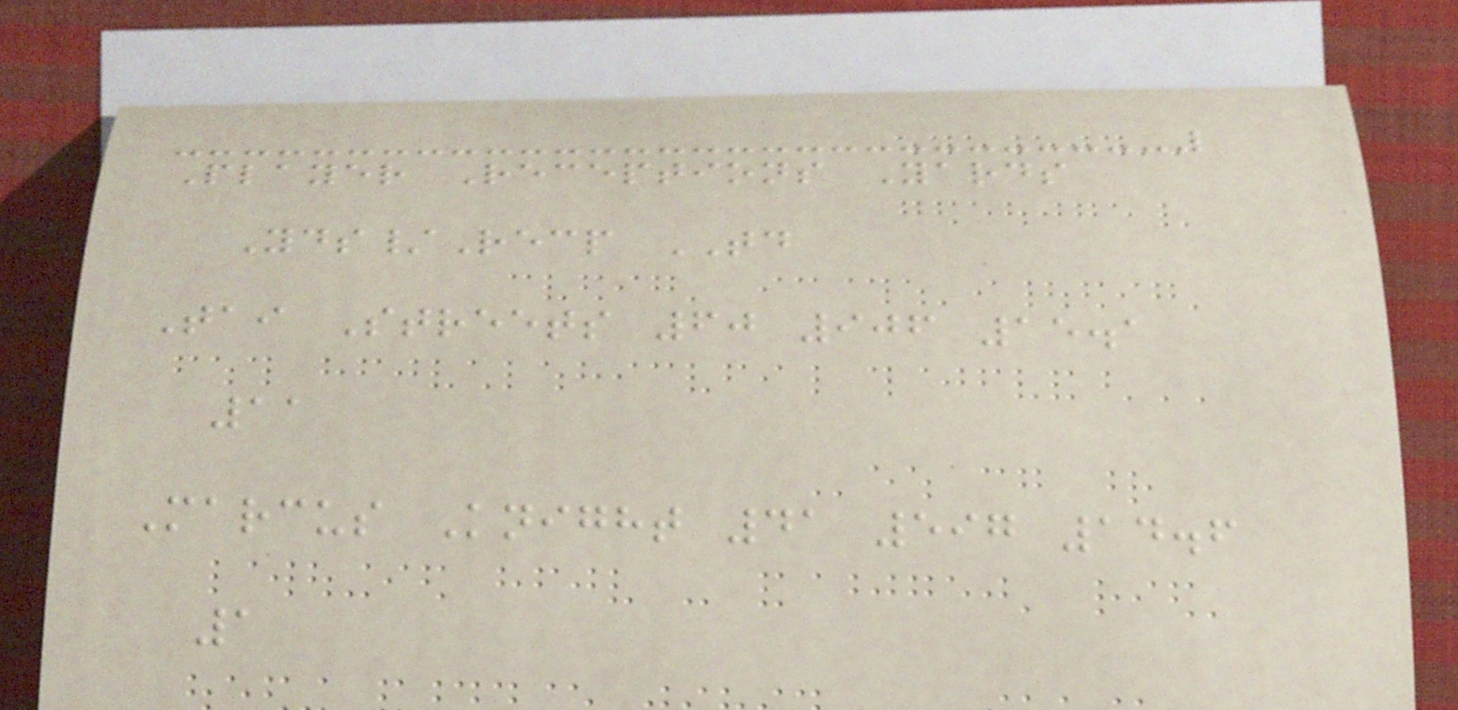Player Receptions Yards
Yds/Recp TD
Tai Streets 60 906 15.1
11
Marcus Knight 41 597 14.6
1
